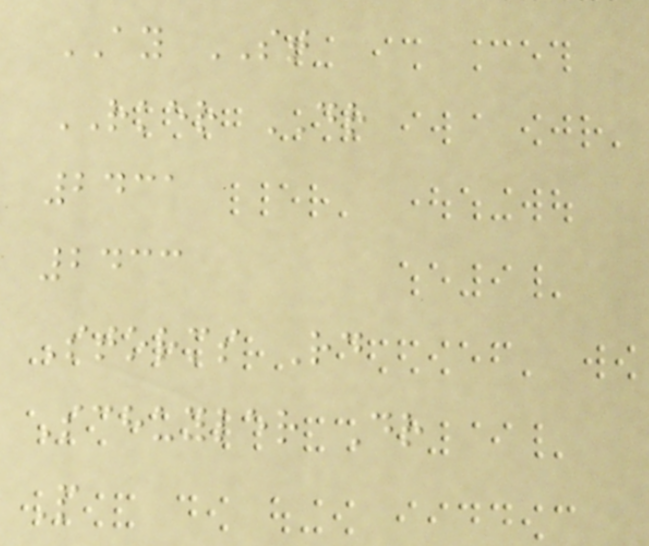AY ST
RKER DR
2431
2433
Storms Rd
Schuyler Dr
P
